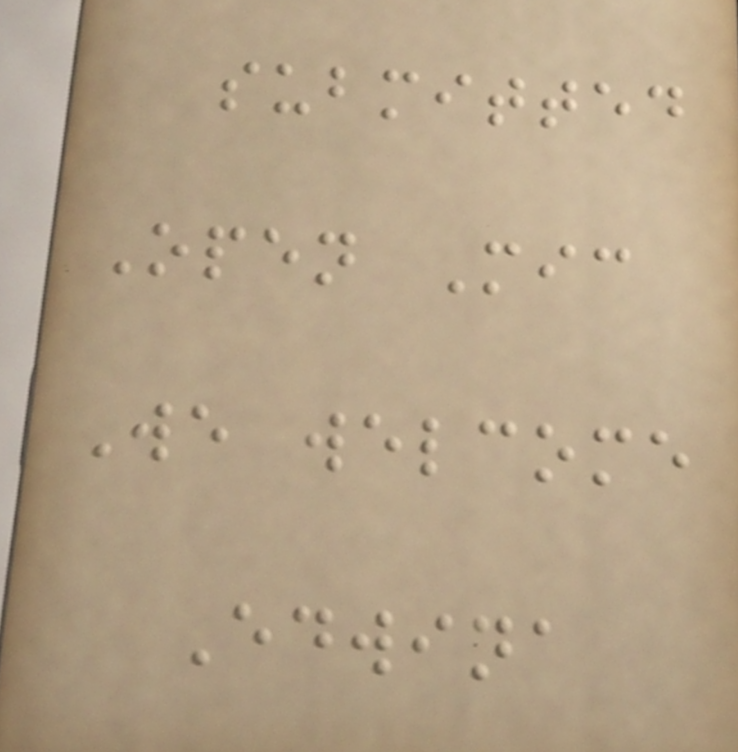submitted
Open Mic
We welcome
Edwina
